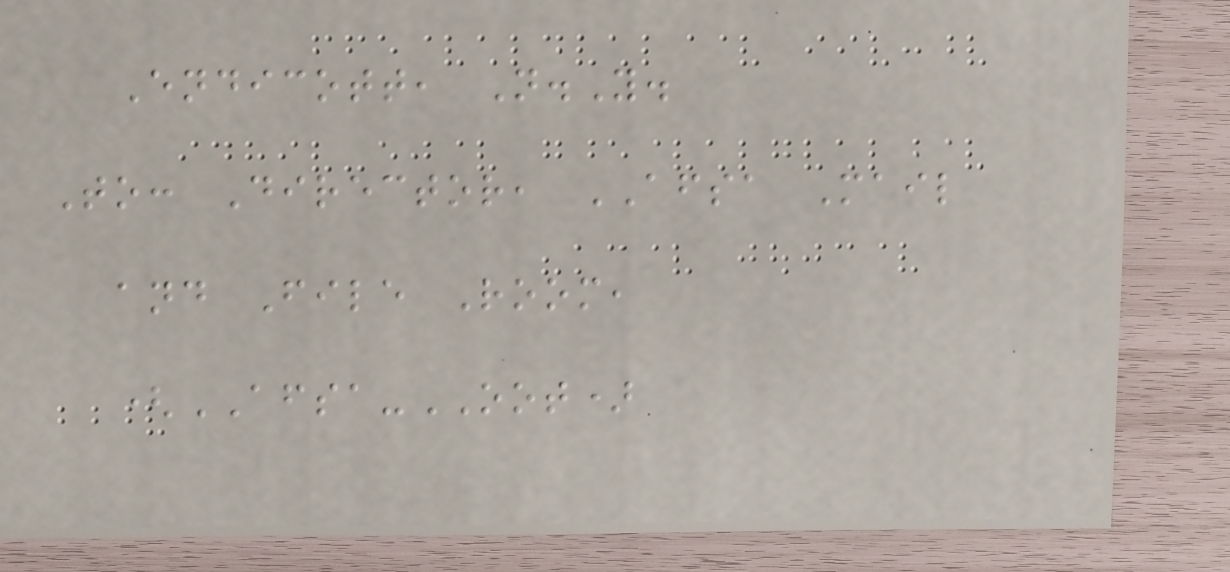Endicott, N.Y.
To: Director, AFSA Mail
and File Room,
(AFSA-OOT)
